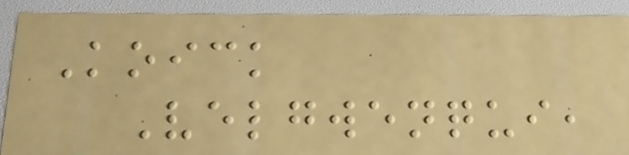Koick
Velgwenqui,
